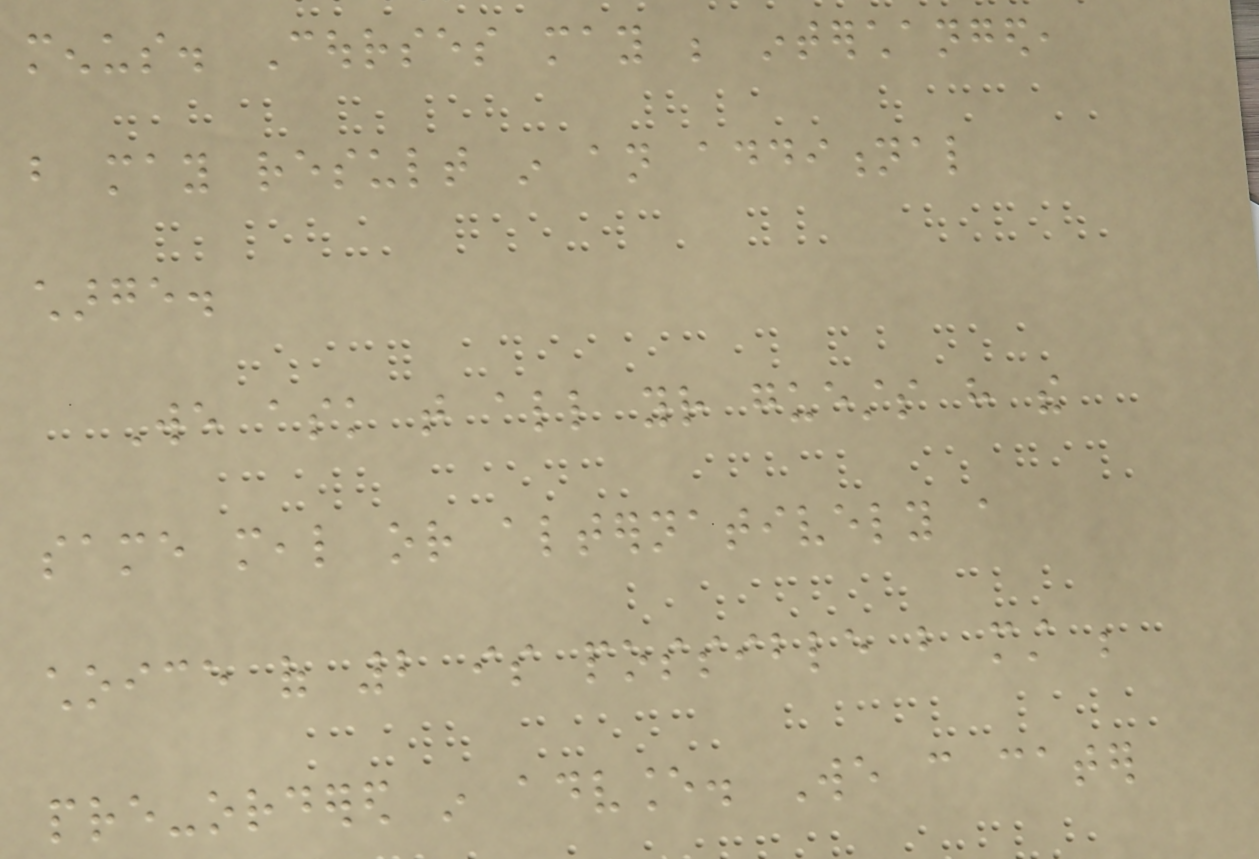menus. Courses may be interchanged,
but may result in an additional
charge.
We ask that all your guests have the
same meal or alternatively a
choice of 2 is possible but must be
pre-ordered in advance. We can cater
